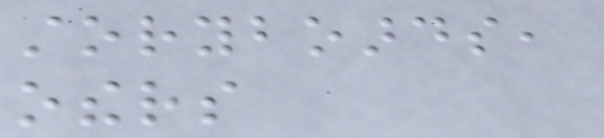storyboards,
others
